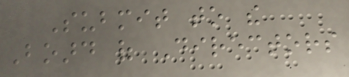Submit to the
Board of Directors
